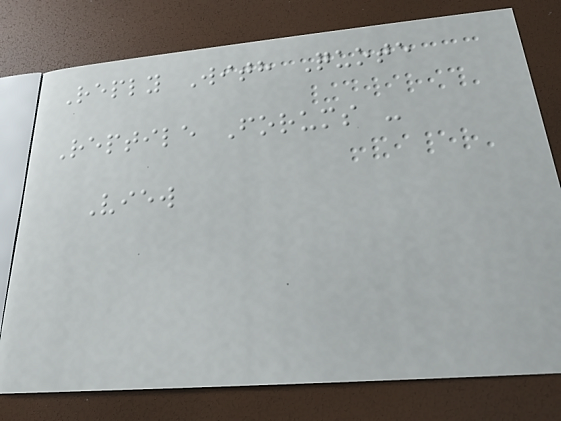Reply With Quote
Reptile Forums -
View
